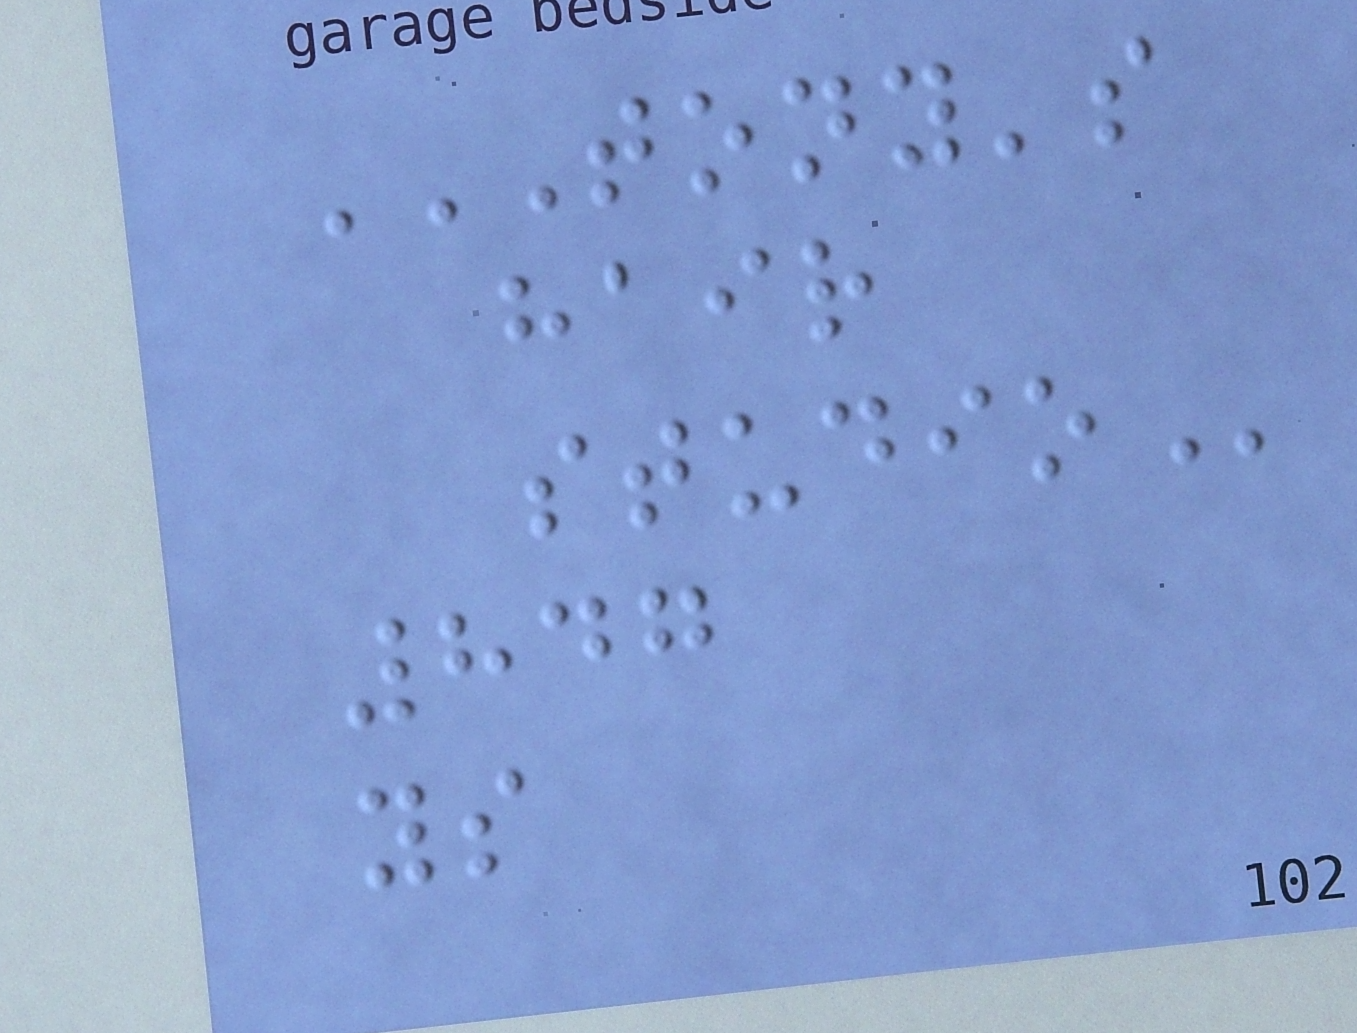TONY'S
HAIR
STUDIO
847
ys
